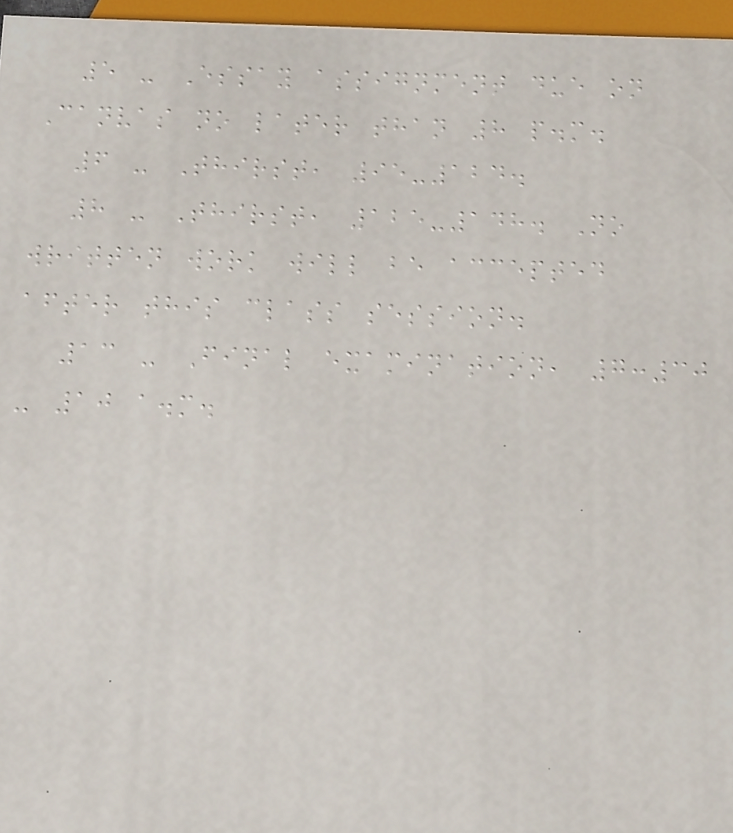5 - Essay assignment due on
Canvas no later than 8 p.m.
6 - Thirst, 95-124.
8 - Thirst, 125-148. No
written work will be accepted
after this class session.
13 - Final examination, 7:30
- 10 a.m.
